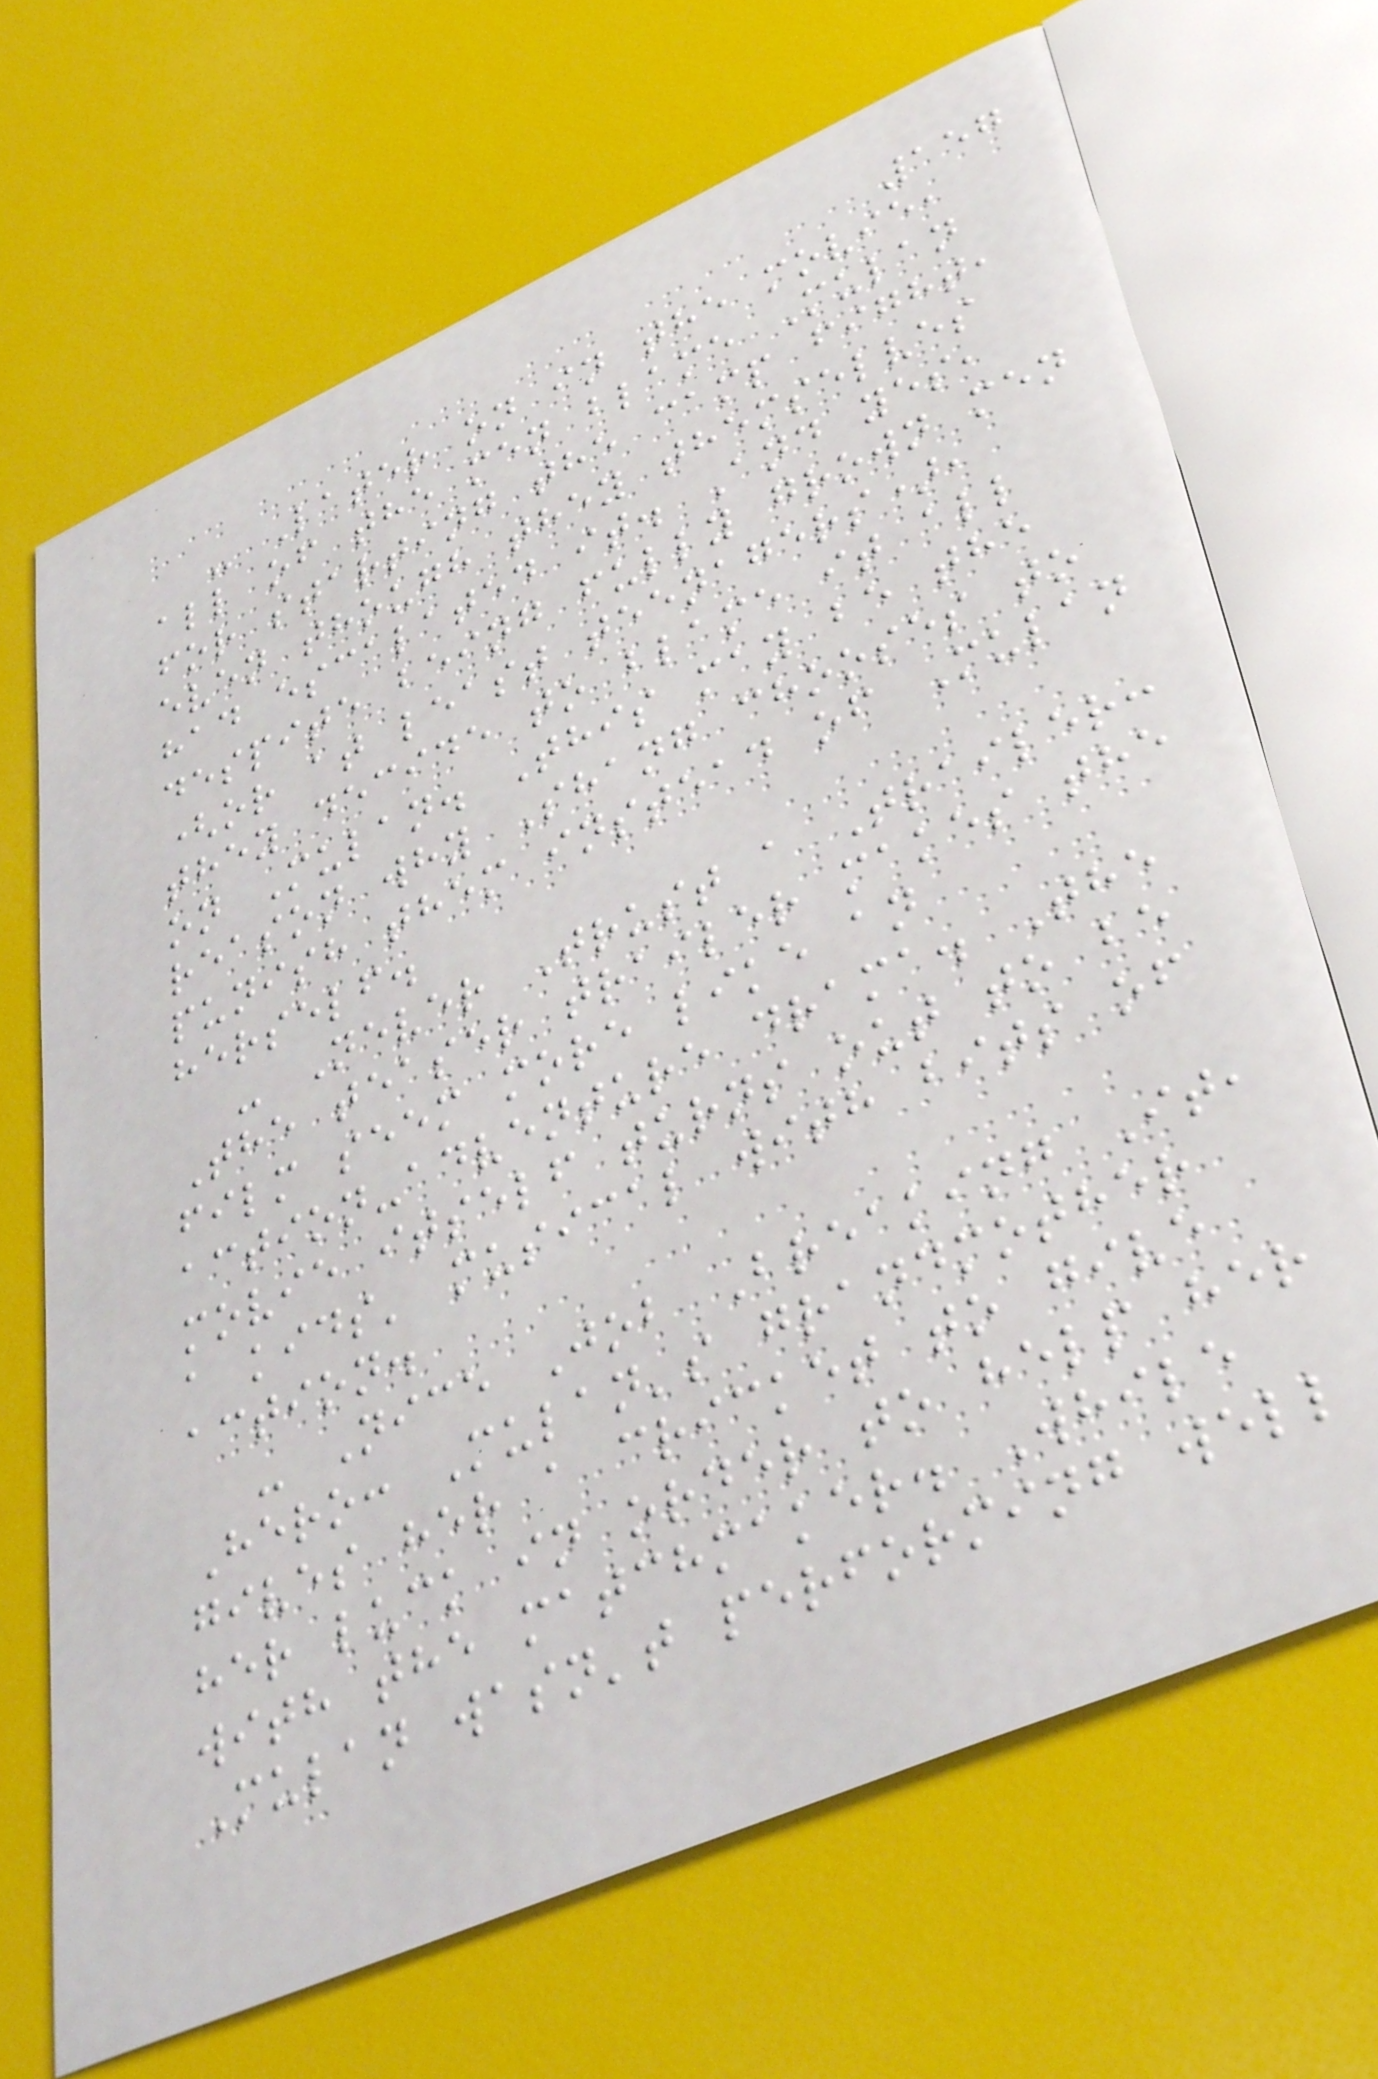157
- Later on in the movie,
all of the men blame Mulan
for starting the camp fight,
even though they themselves
had escalated it. And yes,
despite being fully grown men
(or at least teenagers),
they decide to blame it all
on Mulan. This may be the
reason why Shang chooses to
punish them instead of Mulan
herself.
- Never Trust a Trailer:
The teaser trailer makes the
film seem more like an
action-adventure drama. The
movie itself turns out to be
a kids' musical with bits of
action.
- Nice Job Breaking It,
Hero: Mulan's grandmother
gives her a cricket to give
her luck in order to help her
with the matchmaker. While
Mulan wasn't performing well
